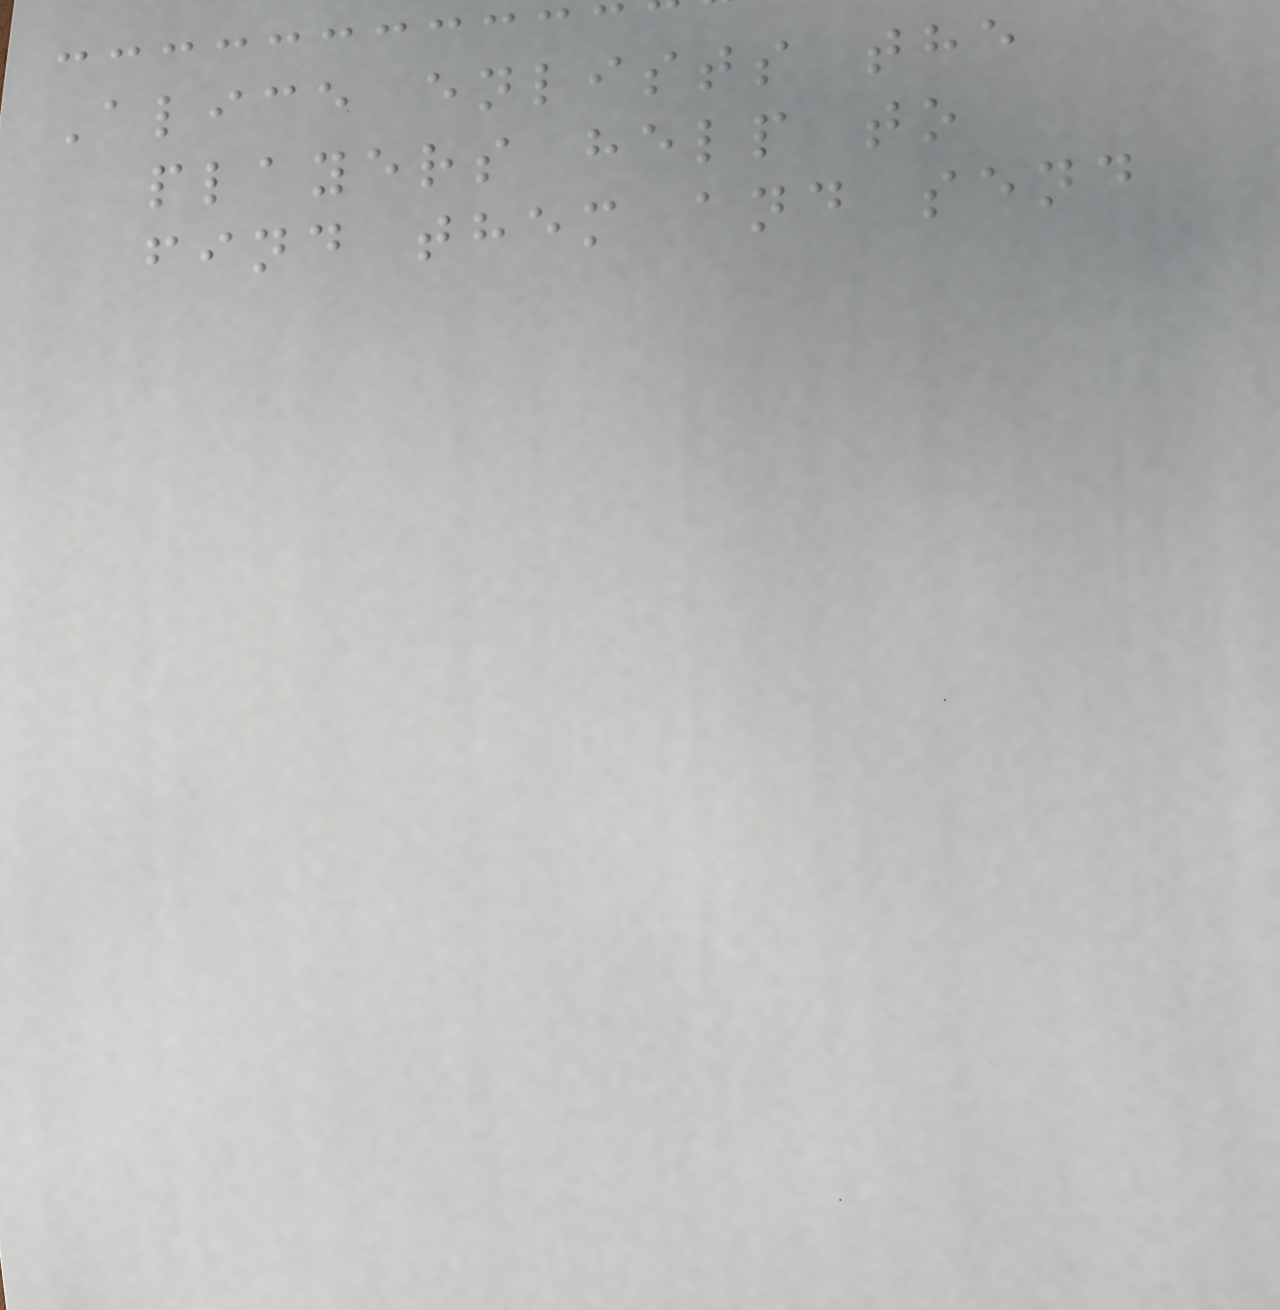Alice enlists the
players help to
find them and send
